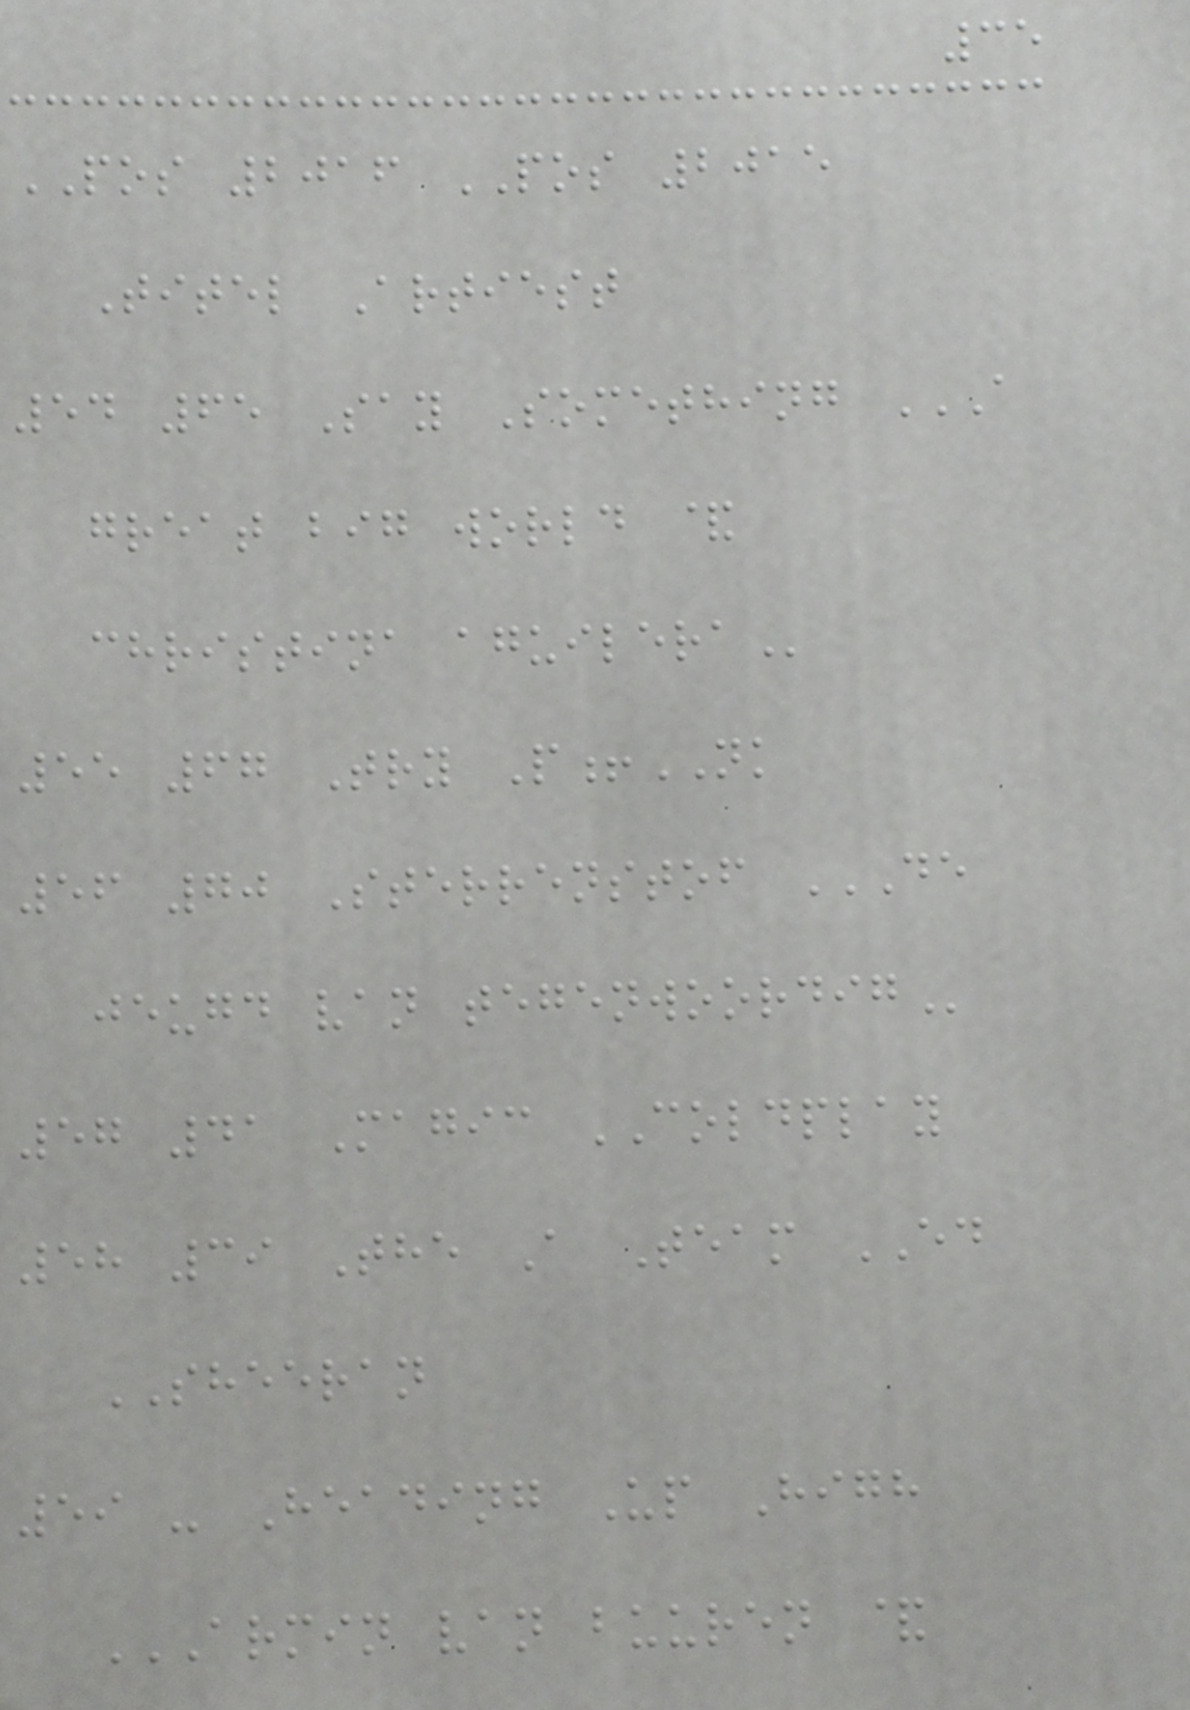35
POS 2016 POS 2015
Titel Artiest
54 65 Say Something A
GREAT BIG WORLD &
CHRISTINA AGUILERA
55 67 Try P!NK
56 70 Sterrenstof DE
JEUGD VAN TEGENWOORDIG
57 41 Magic COLDPLAY
58 39 The A Team ED
SHEERAN
59 - Heading Up High
ARMIN VAN BUUREN &
